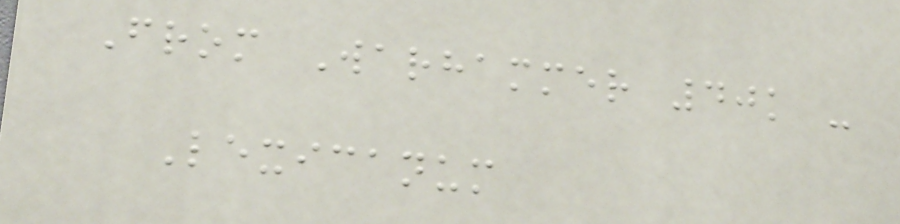From Warhammer 40k -
Lexicanum
